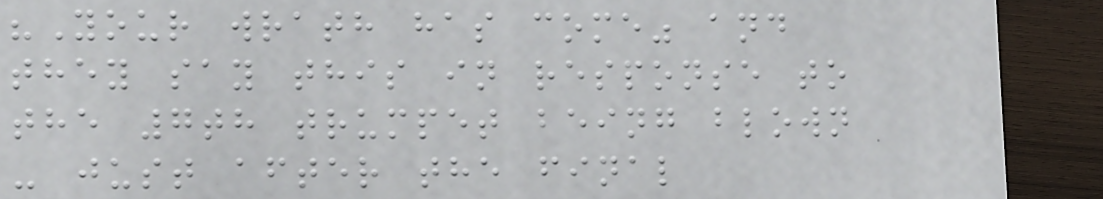"Your wrath has come" and
they say this in response to
the 7th trumpet being blown
- just after the final
